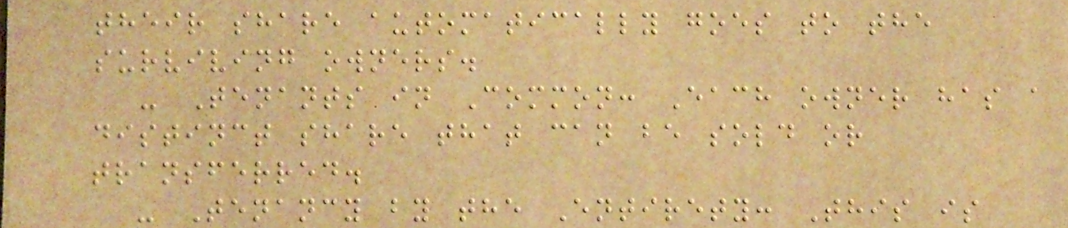their share automatically goes to the
surviving owners.
- Tenants in Common: Each owner has a
distinct share that can be sold or
transferred.
- Tenancy by the Entirety: This is
